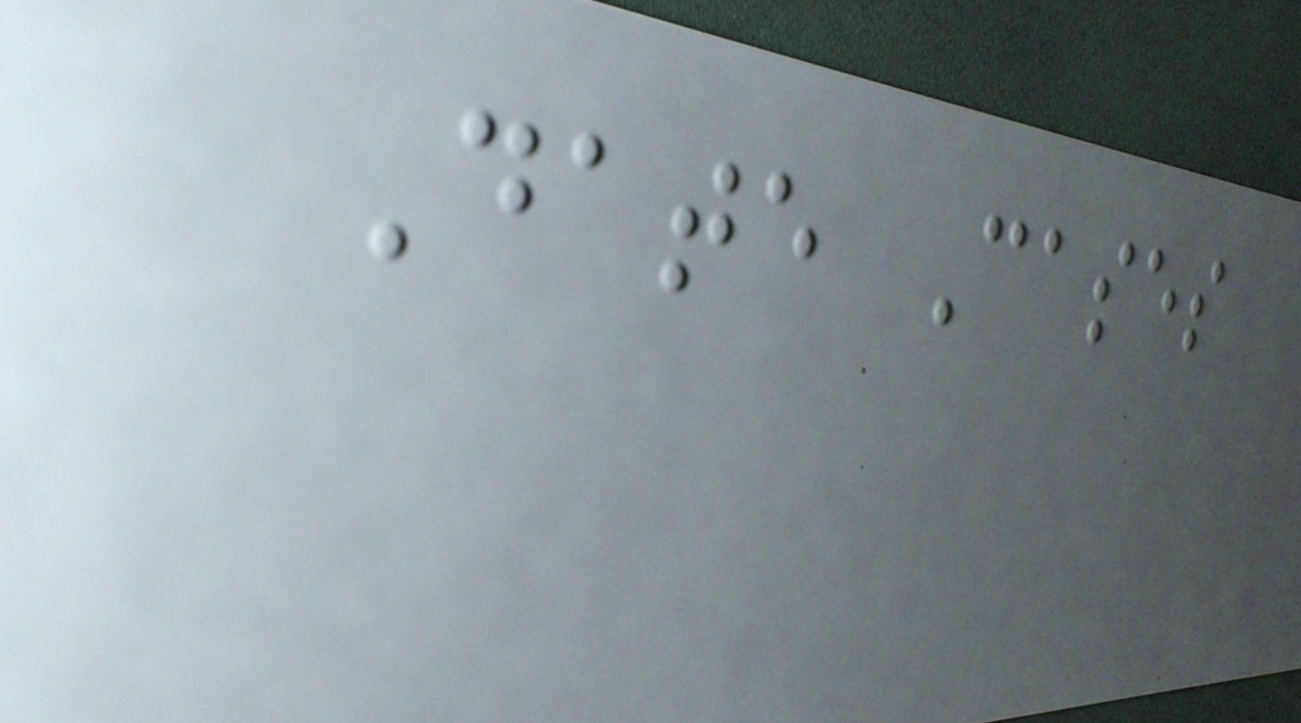Date Cases
